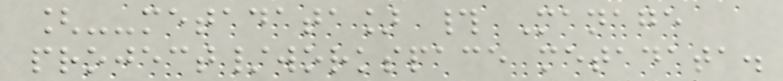[--metadata] # Manage
project/workspace metadata.
